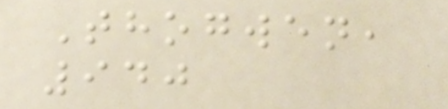Thogwen,
940
